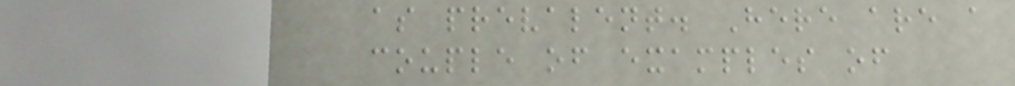as prevalent. Here are a
couple of examples of
